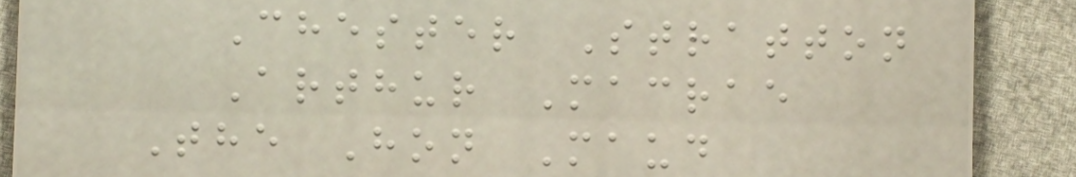Chester Stratton
Arthur Macrae
The Hon Maud
